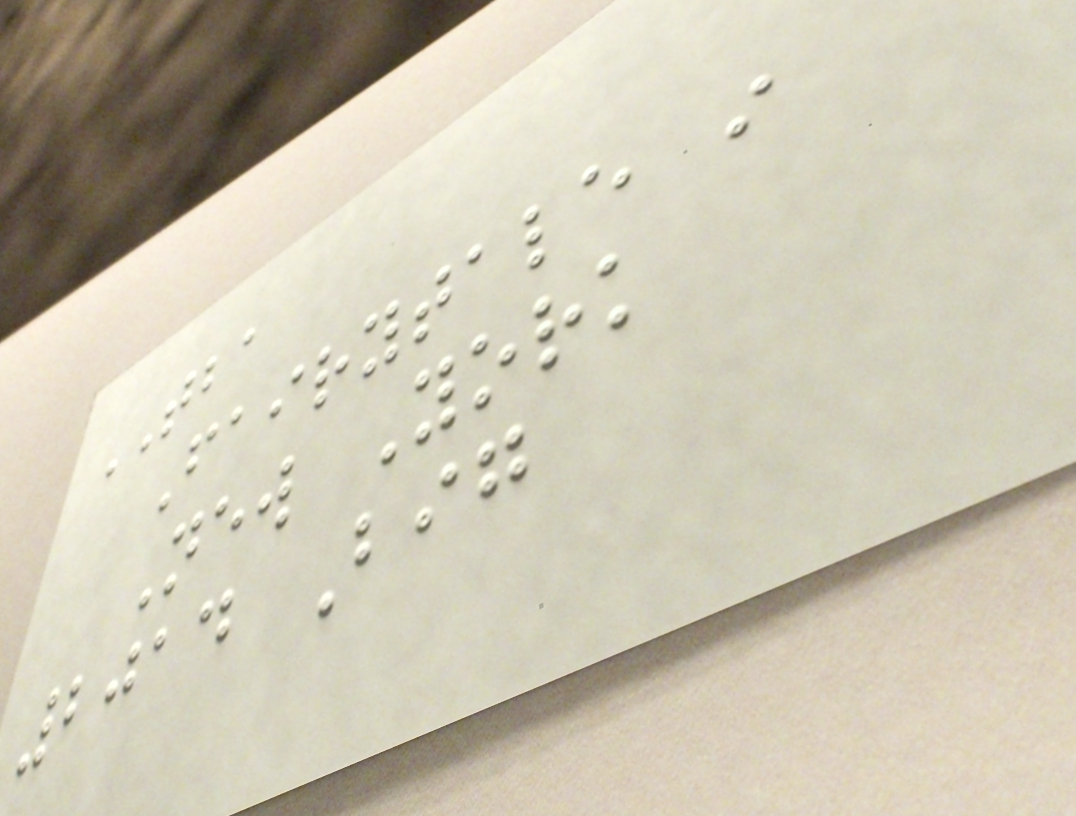TBA
Fairytale in
New York
2014 Big
